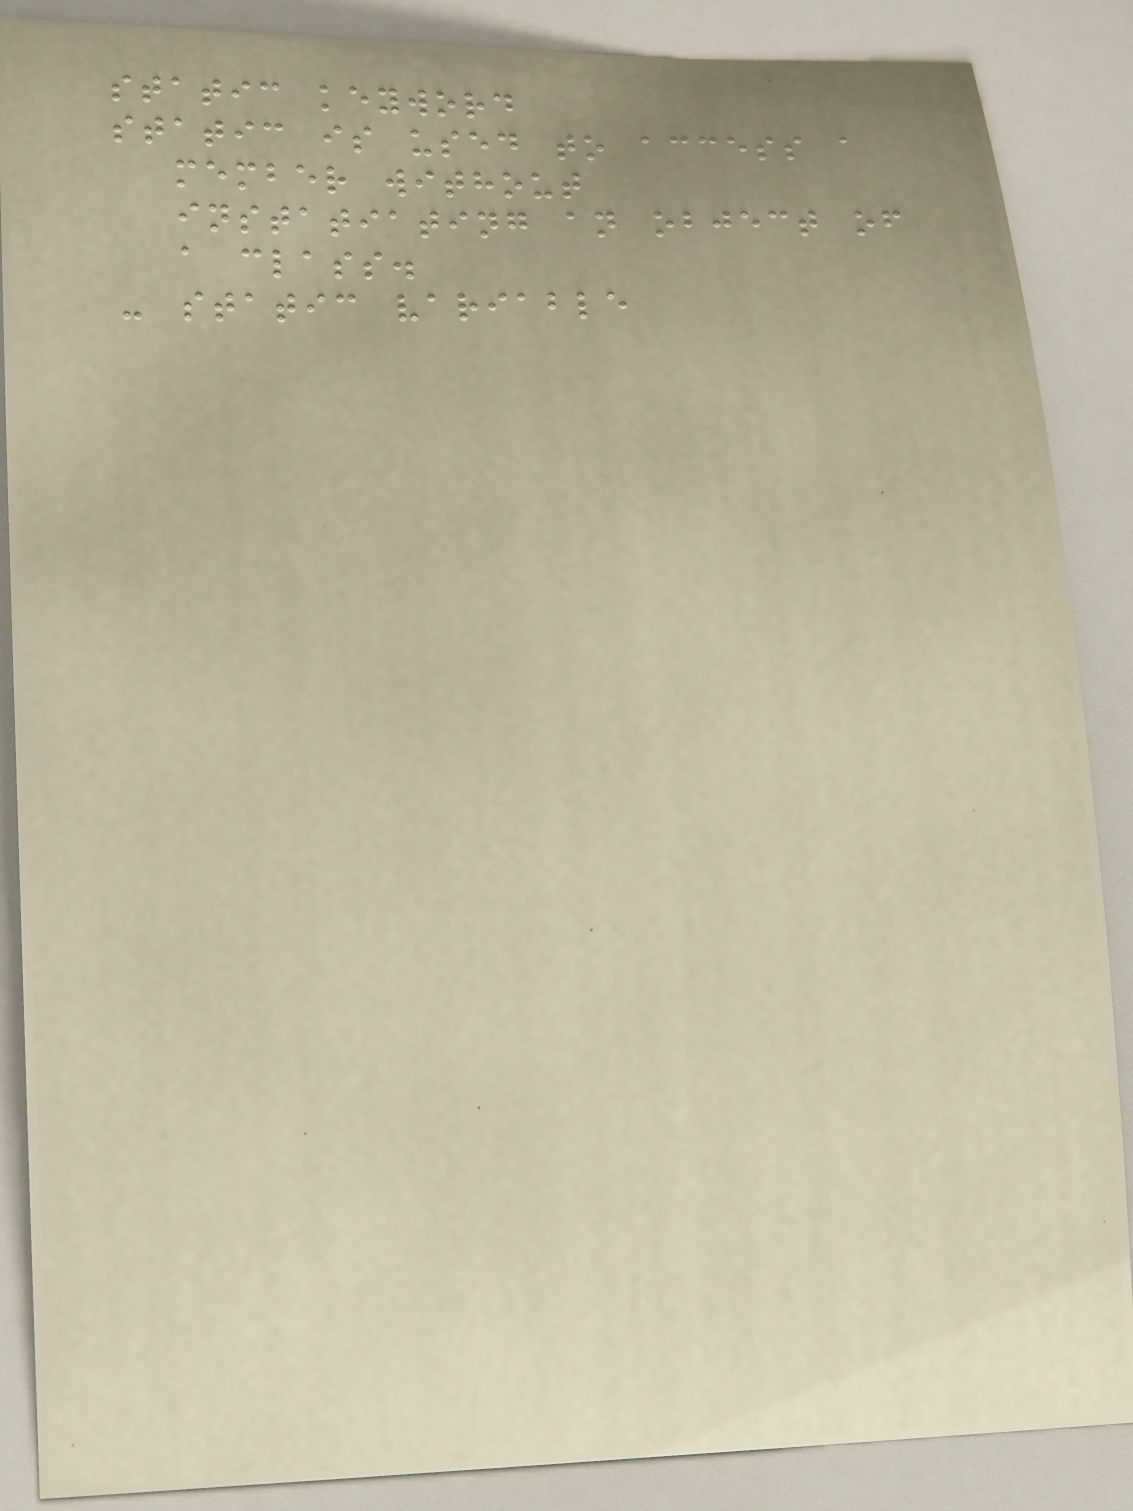static keyword
static is used to access a
member without
instatiating an object of
a class.
- static variable
